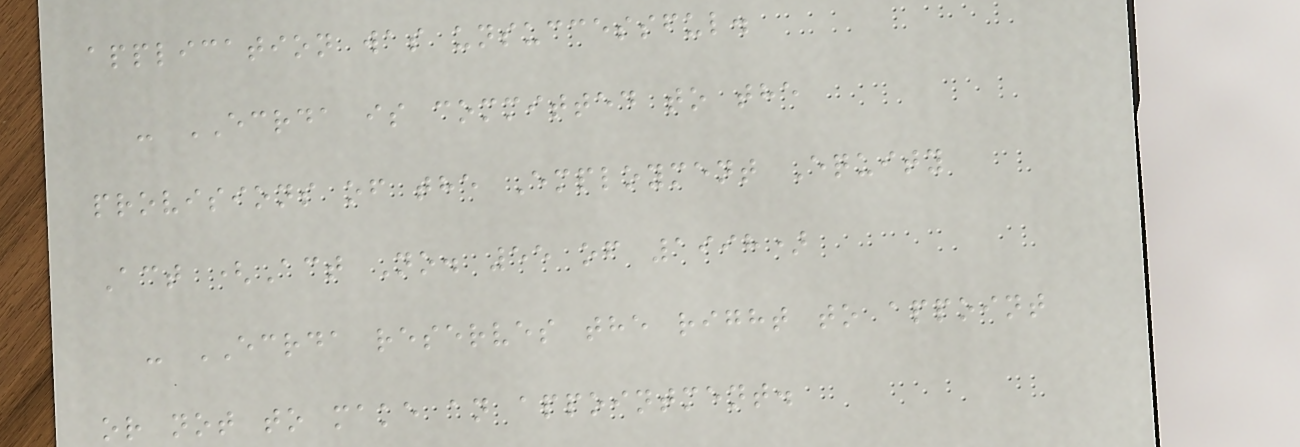application was unsuccessful.
- ECRDA is committed to the
provisions of the Employment Equity
Act (Act No. 55 of 1998)
- ECRDA reserves the right to appoint
or not to make an appointment.
